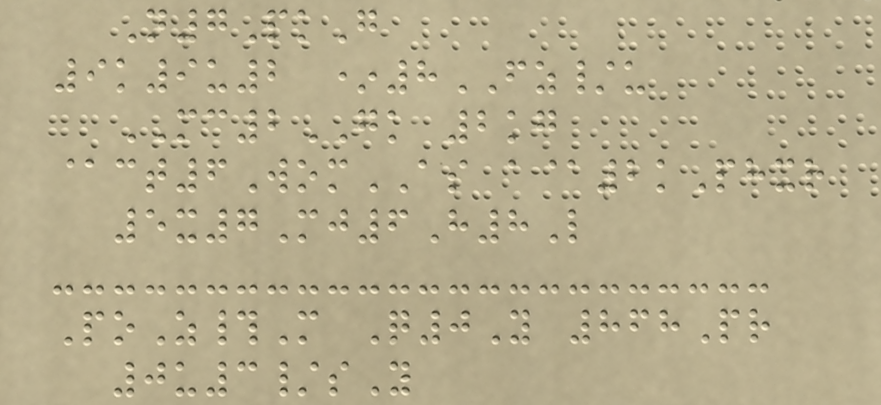N7PkG
9k9u2 *8FZ/u
MC2GK 2kg
@ct6WomAS a@2kPhxr
5x7Mj6H8L
PoZ#M Q0Y 868Pr
0u3/sY
